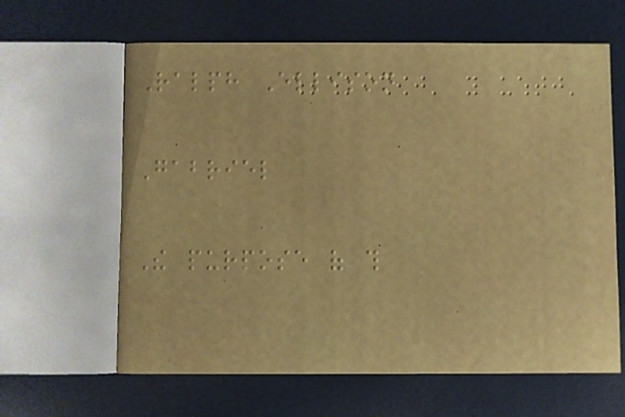Ralph Ellison
Gabriel
The purpose of this
